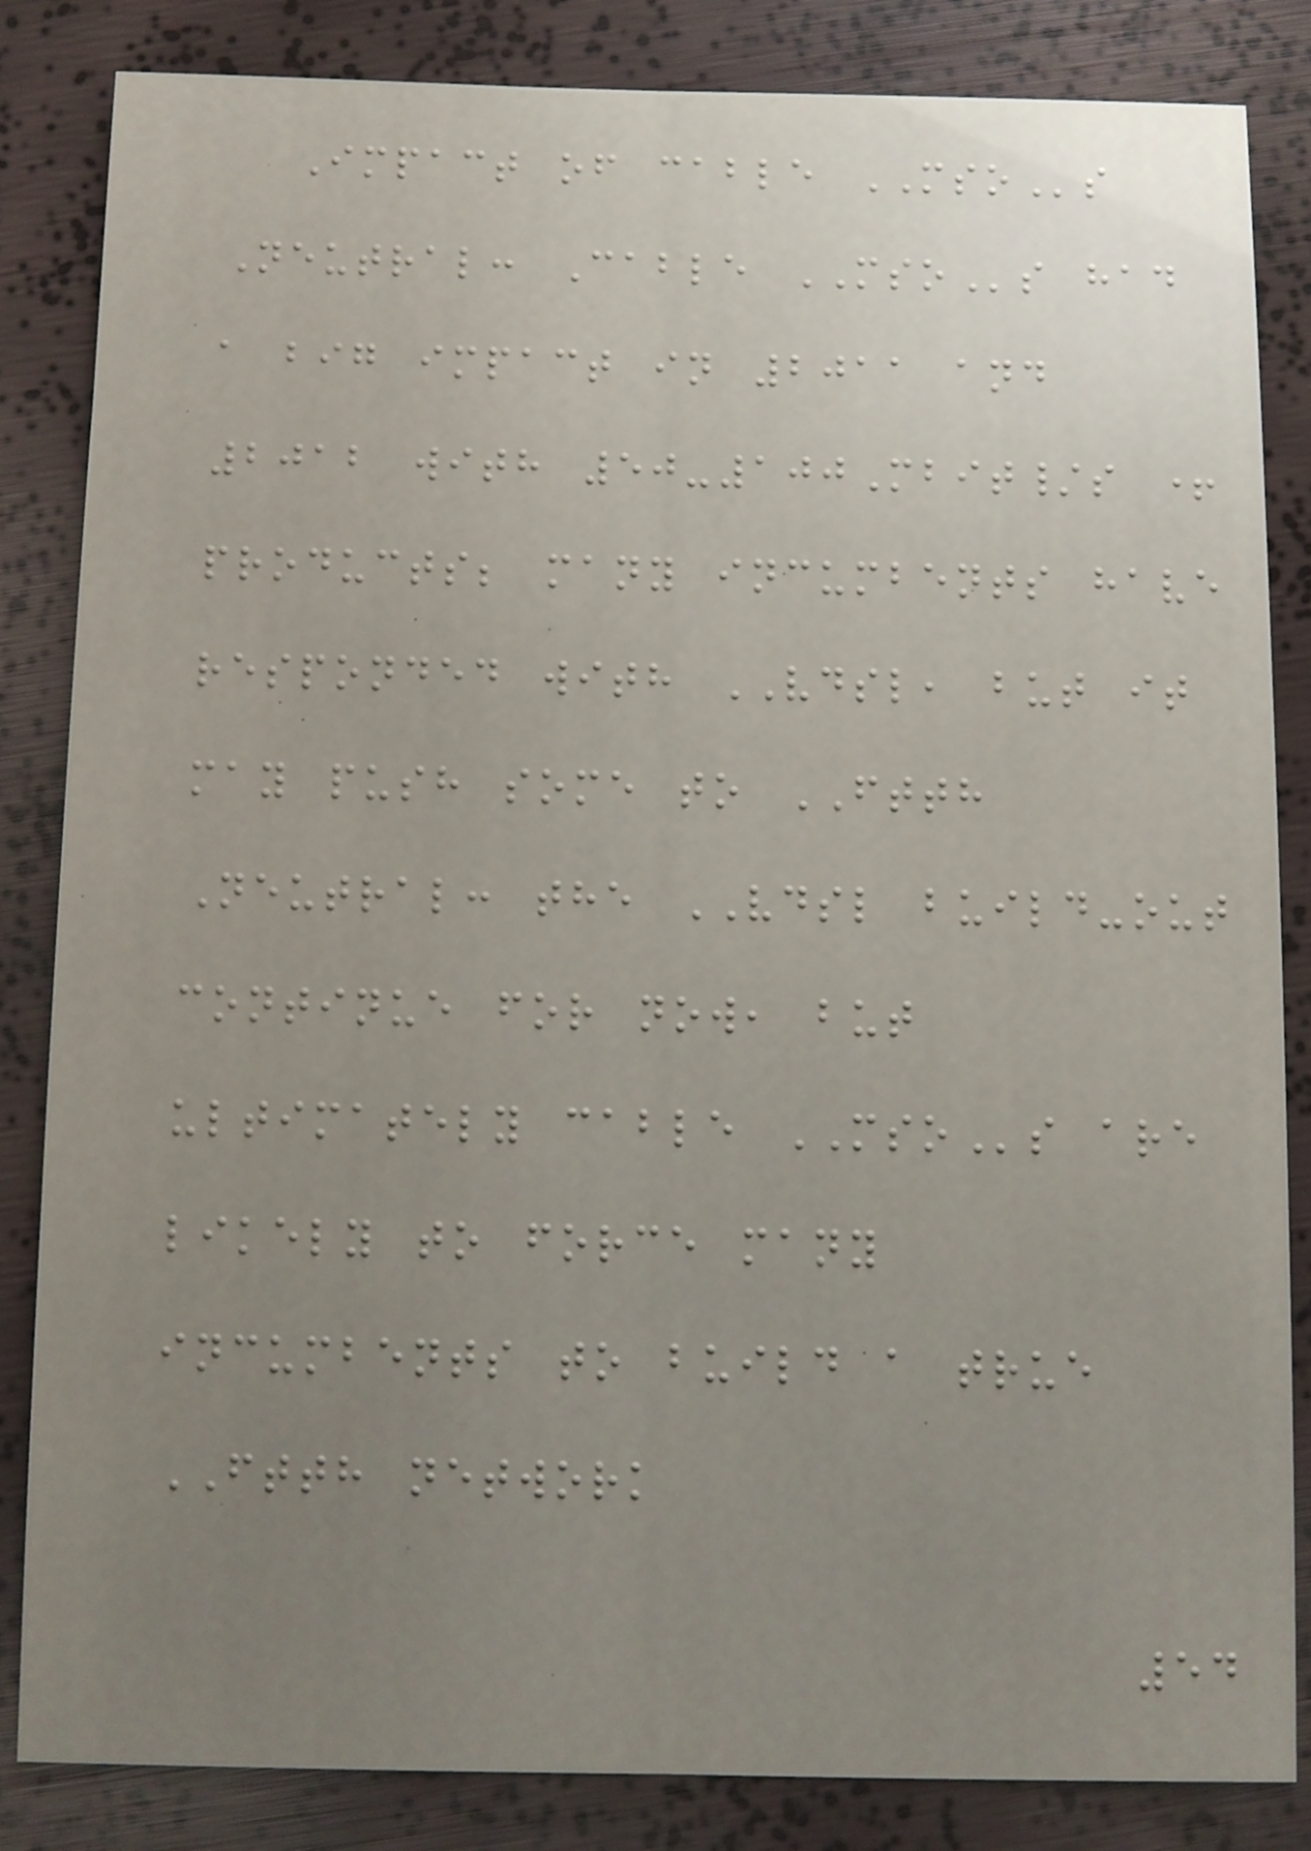Impact of cable MSOs
Neutral: Cable MSOs had
a big impact in 2011 and
2012 with 50-100Mbit/s +
products; many incumbents have
responded with VDSL, but it
may push some to FTTH
Neutral: the VDSL build-out
continue for now, but
ultimately cable MSOs are
likely to force many
incumbents to build a true
FTTH network
54
